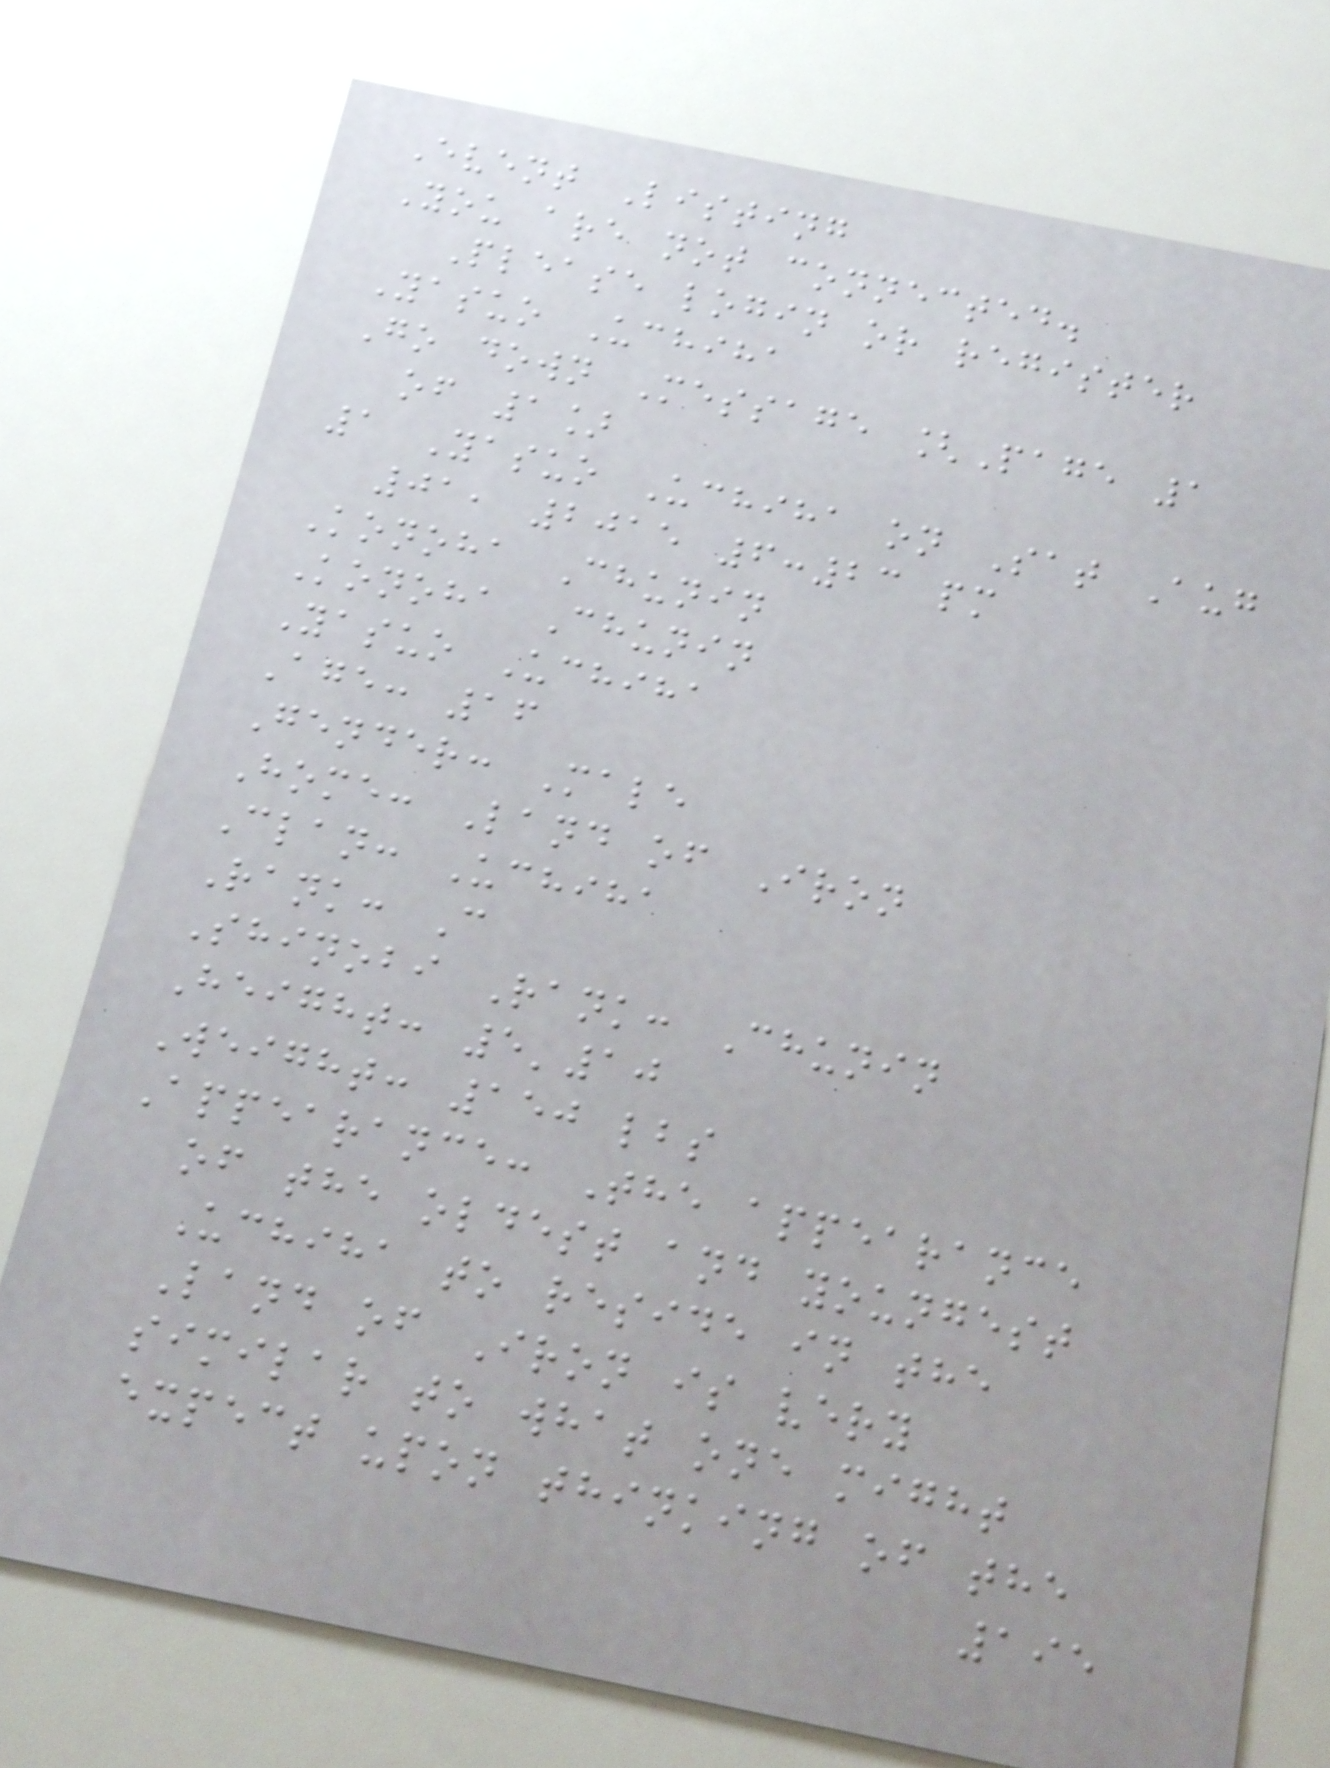Event Listing
You are not connected.
Please login or register
Yasuo Uchiha
Go down Message [Page 1
of 1]
1 Yasuo Uchiha on Sat Aug
01, 2015 6:23 pm
Konoha Chunin
Konoha Chunin
Yasuo Uchiha
Age: 16
Gender: Male
Home: Land of Iron
Clan: Uchiha
Rank: C
Shinobi Rank: Chunin
Height: 5'10
Weight: 150 lbs
Appearance: The appearance
of the oldest and youngest
Uchiha to reside in the
Land of Iron is very
similar to what one might
expect upon thinking of the
195
